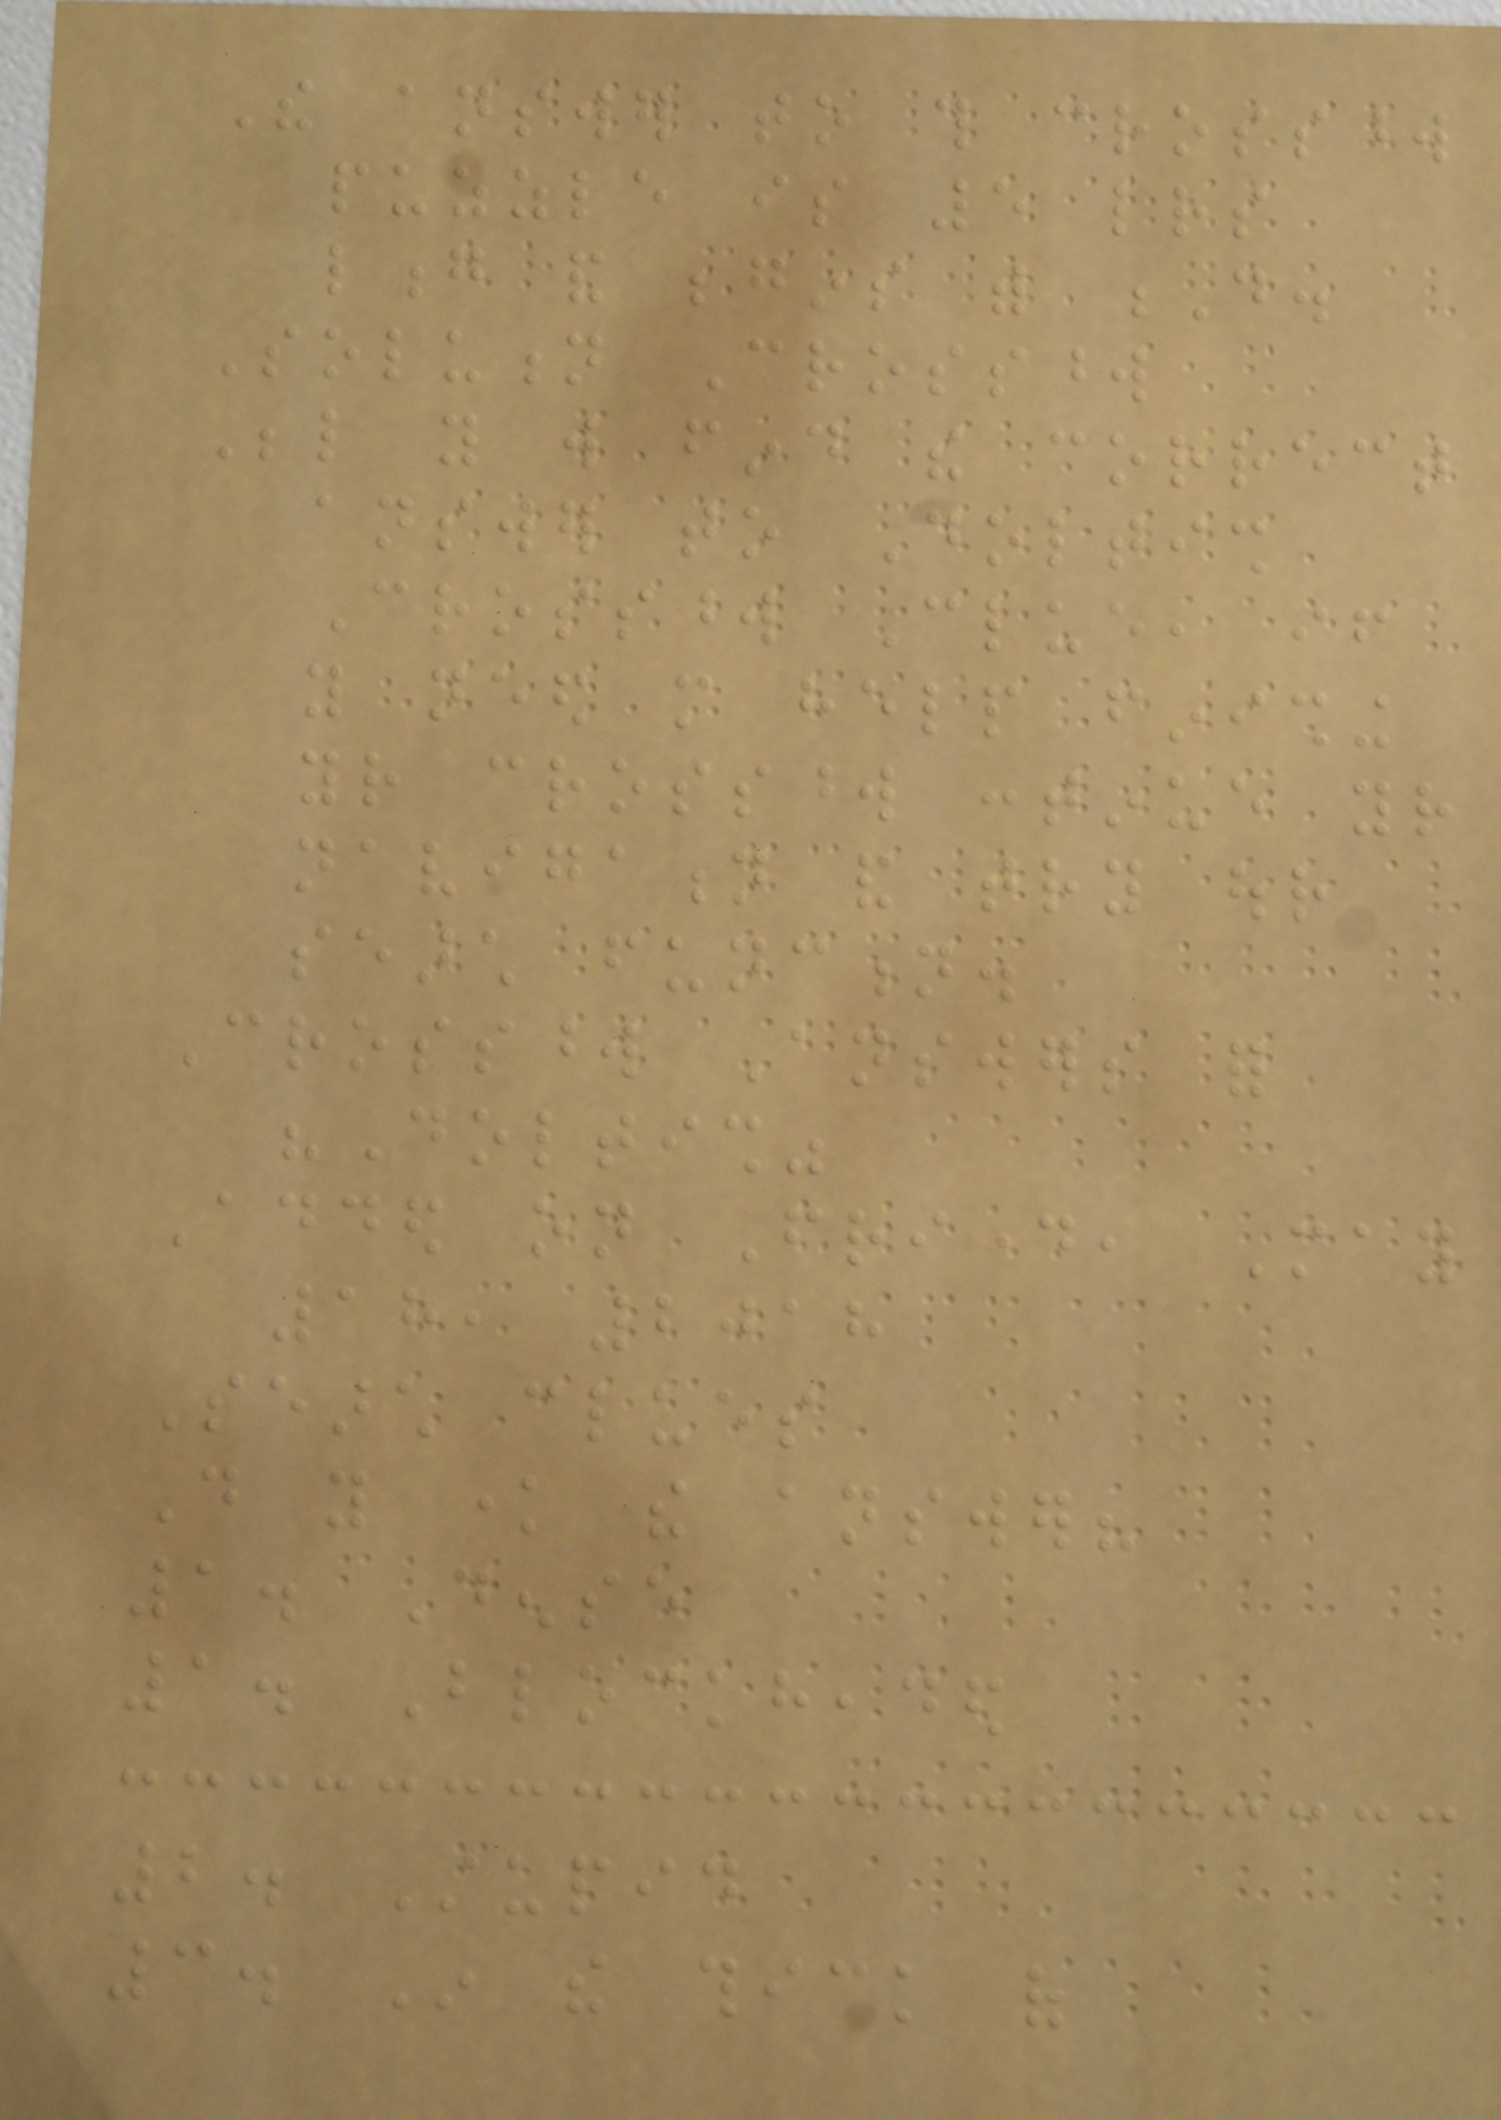The answer to this crossword
puzzle is 5 letters
long and begins with D.
Solution Crossword
Below you will find the correct
answer to Doltish
Crossword Clue, if
you need more help finishing
your crossword continue your
navigation and try our
search function.
Crossword Answers for
"Doltish"
Added on Friday, May
18, 2018
Search clues
Do you know the answer?
1. Dense
1. Blockheaded
2. Stupid
3. In the thick of
